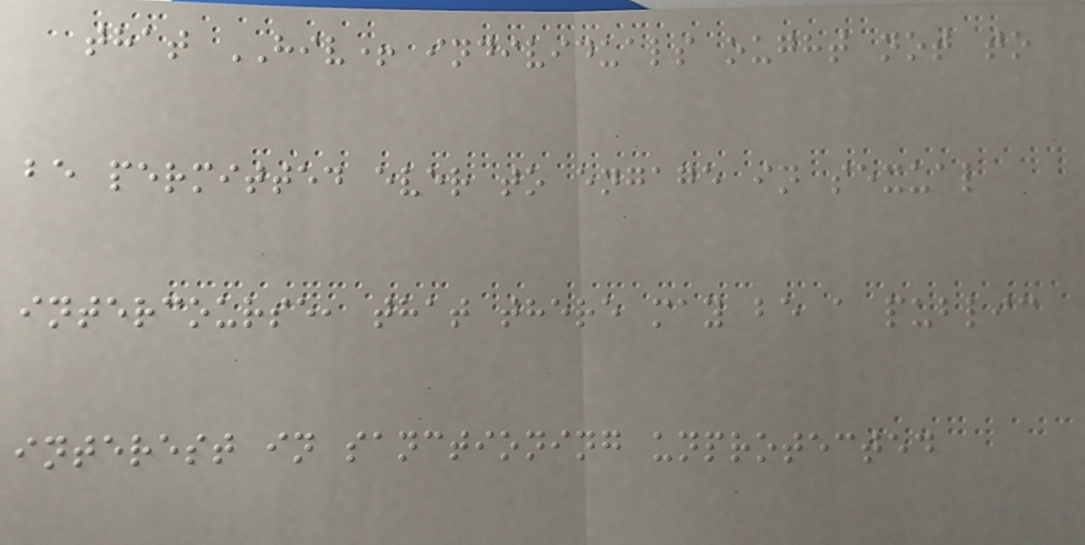that HIV+ individuals ought not to
be permitted ever to engage in sexual
intercourse, that there may be a public
interest in sanctioning unprotected
